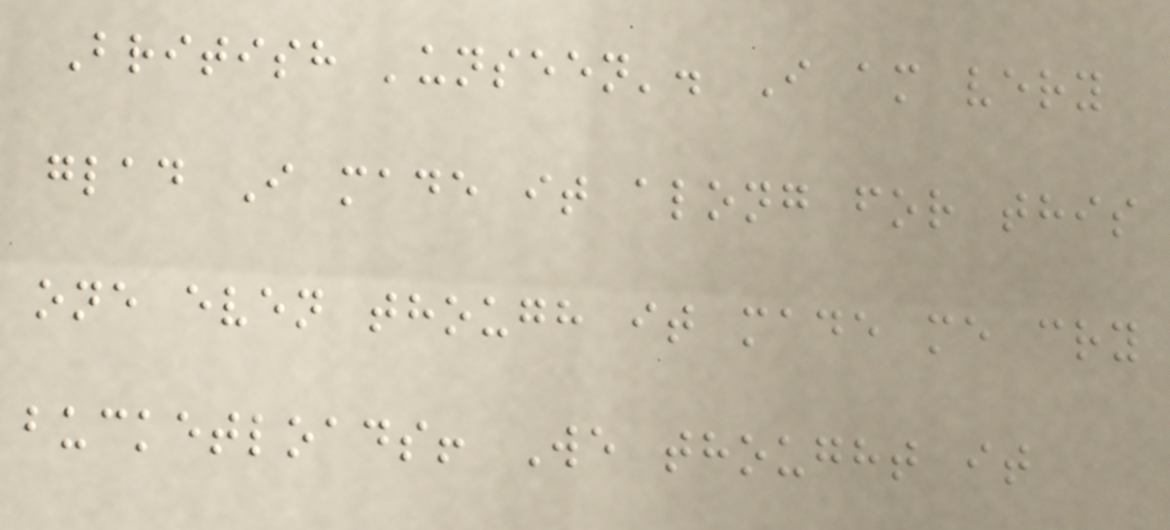British 'unseen'. I am very
glad I made it along for this
one even though it made me cry
bucketloads! We thought it
